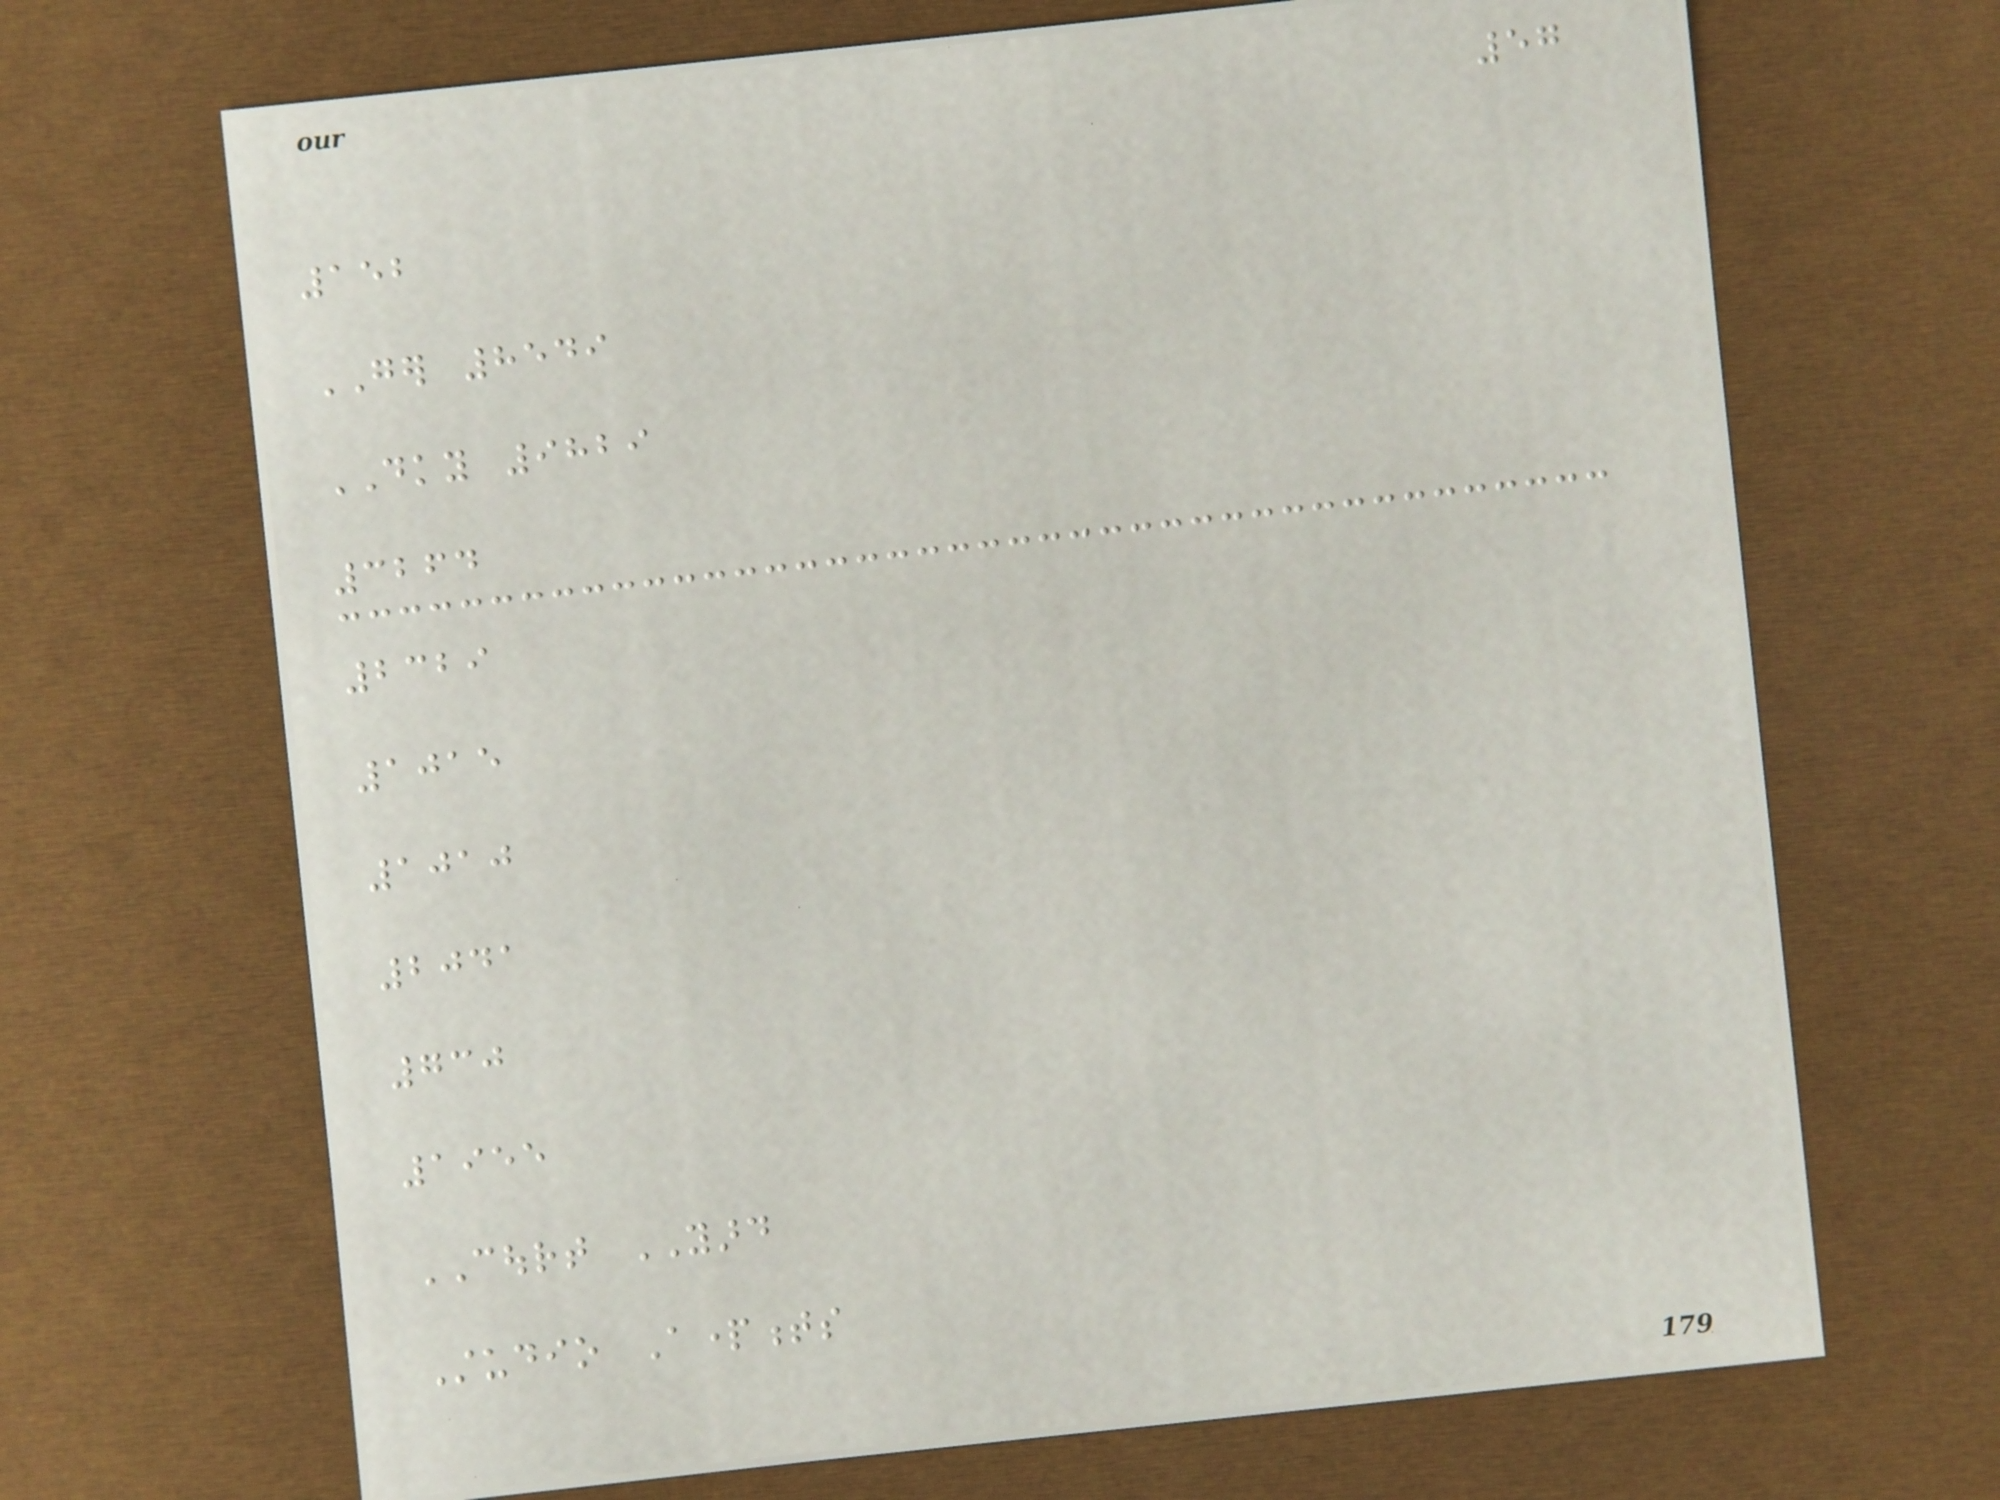57
152
GER 8549
DKY 9829
3264
2329
1015
1010
2041
730
1955
COURT YARD
Studio Apartments
